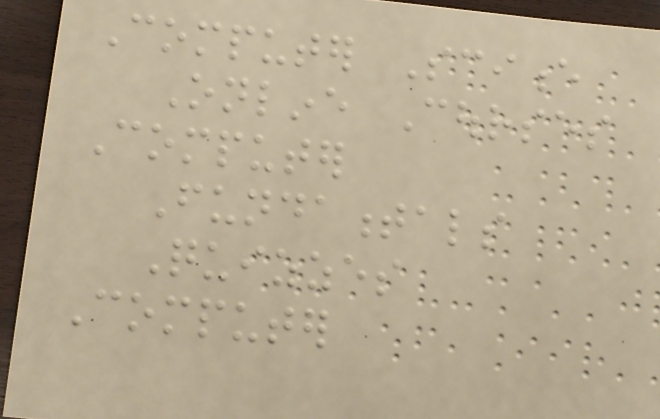Computer Science
Online Courses
Computer
Fundamentals
Quizzes
Computer
